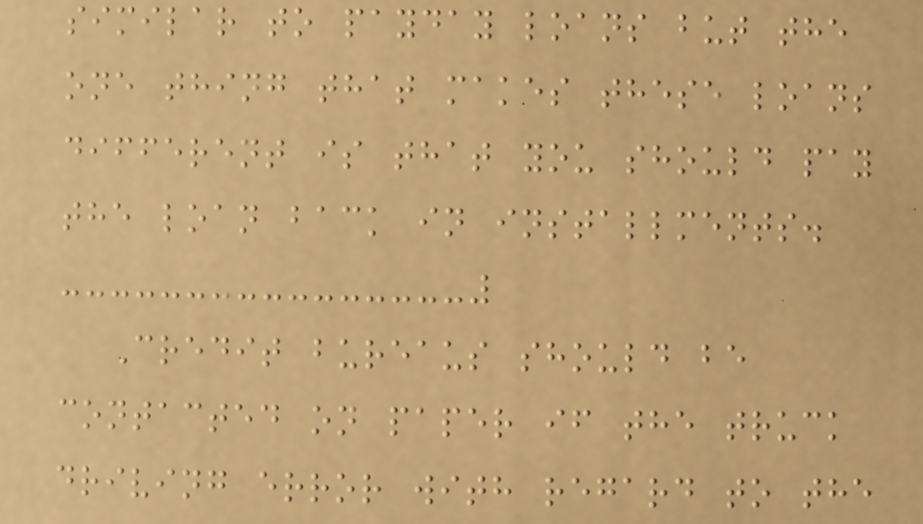similar to payday loans but the
one thing that makes these loans
different is that you should pay
the loan back in installments.
Credit bureaus should be
contacted on paper if the truck
driving error with regard to the
